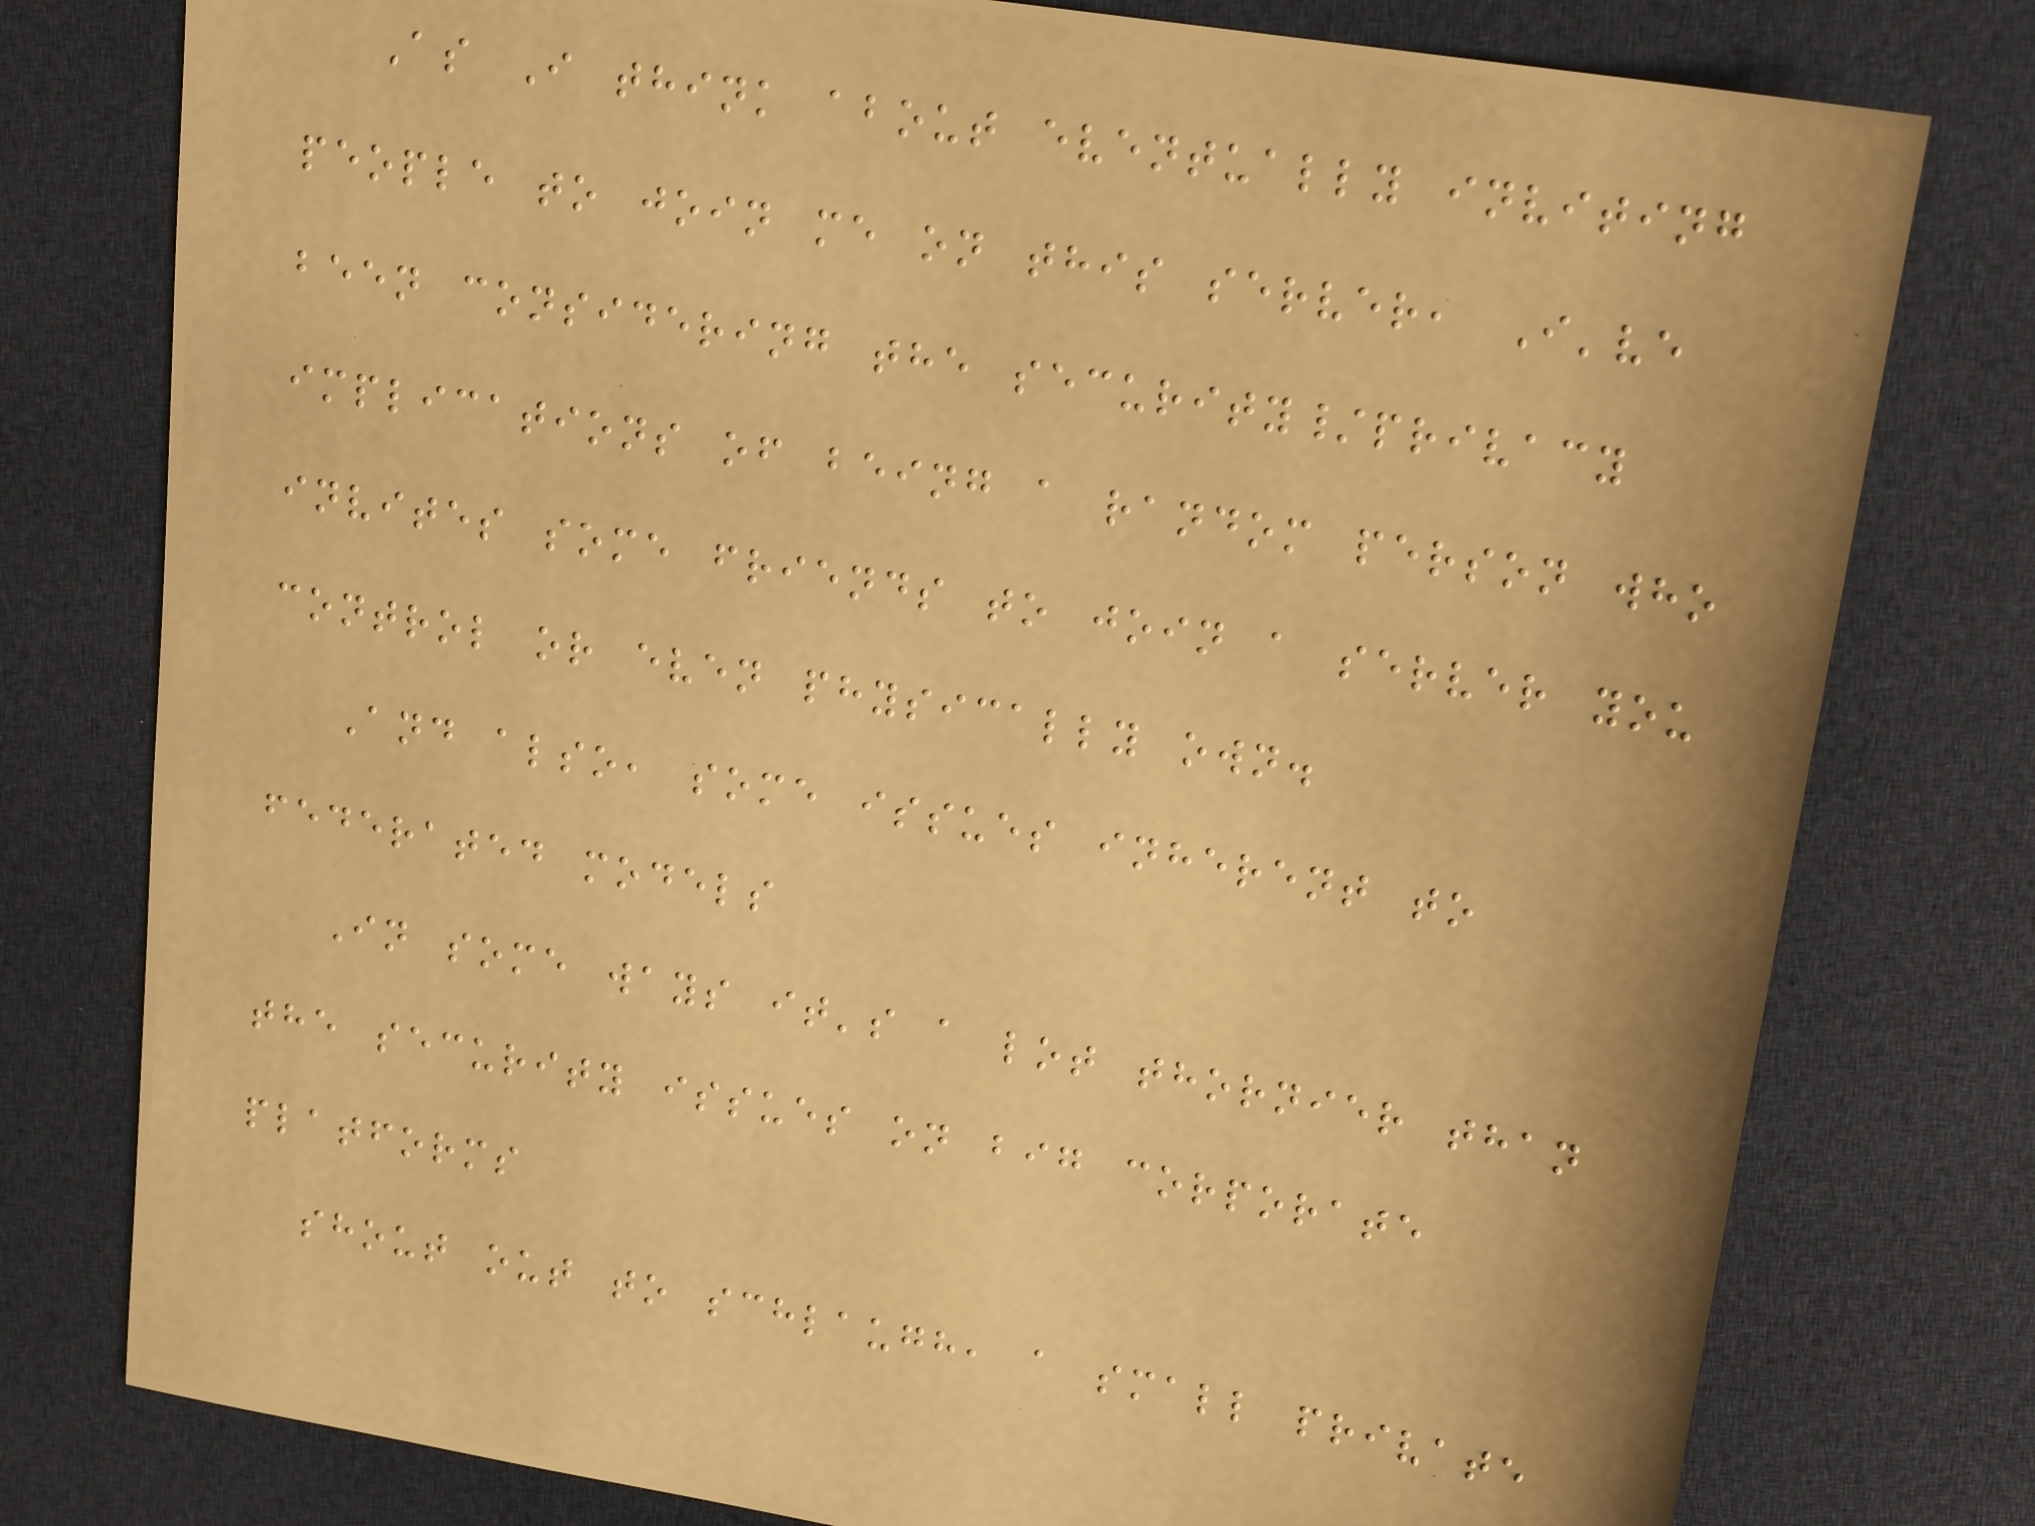As I think about eventually inviting
people to join me on this server, I've
been considering the security/privacy
implications of being a random person who
invites some friends to join a server you
control or even physically own.
And also, some issues inherent to
federated models
In some ways it's a lot thornier than
the security issues on big corporate
platforms
shout out to schlaugh, a small private
